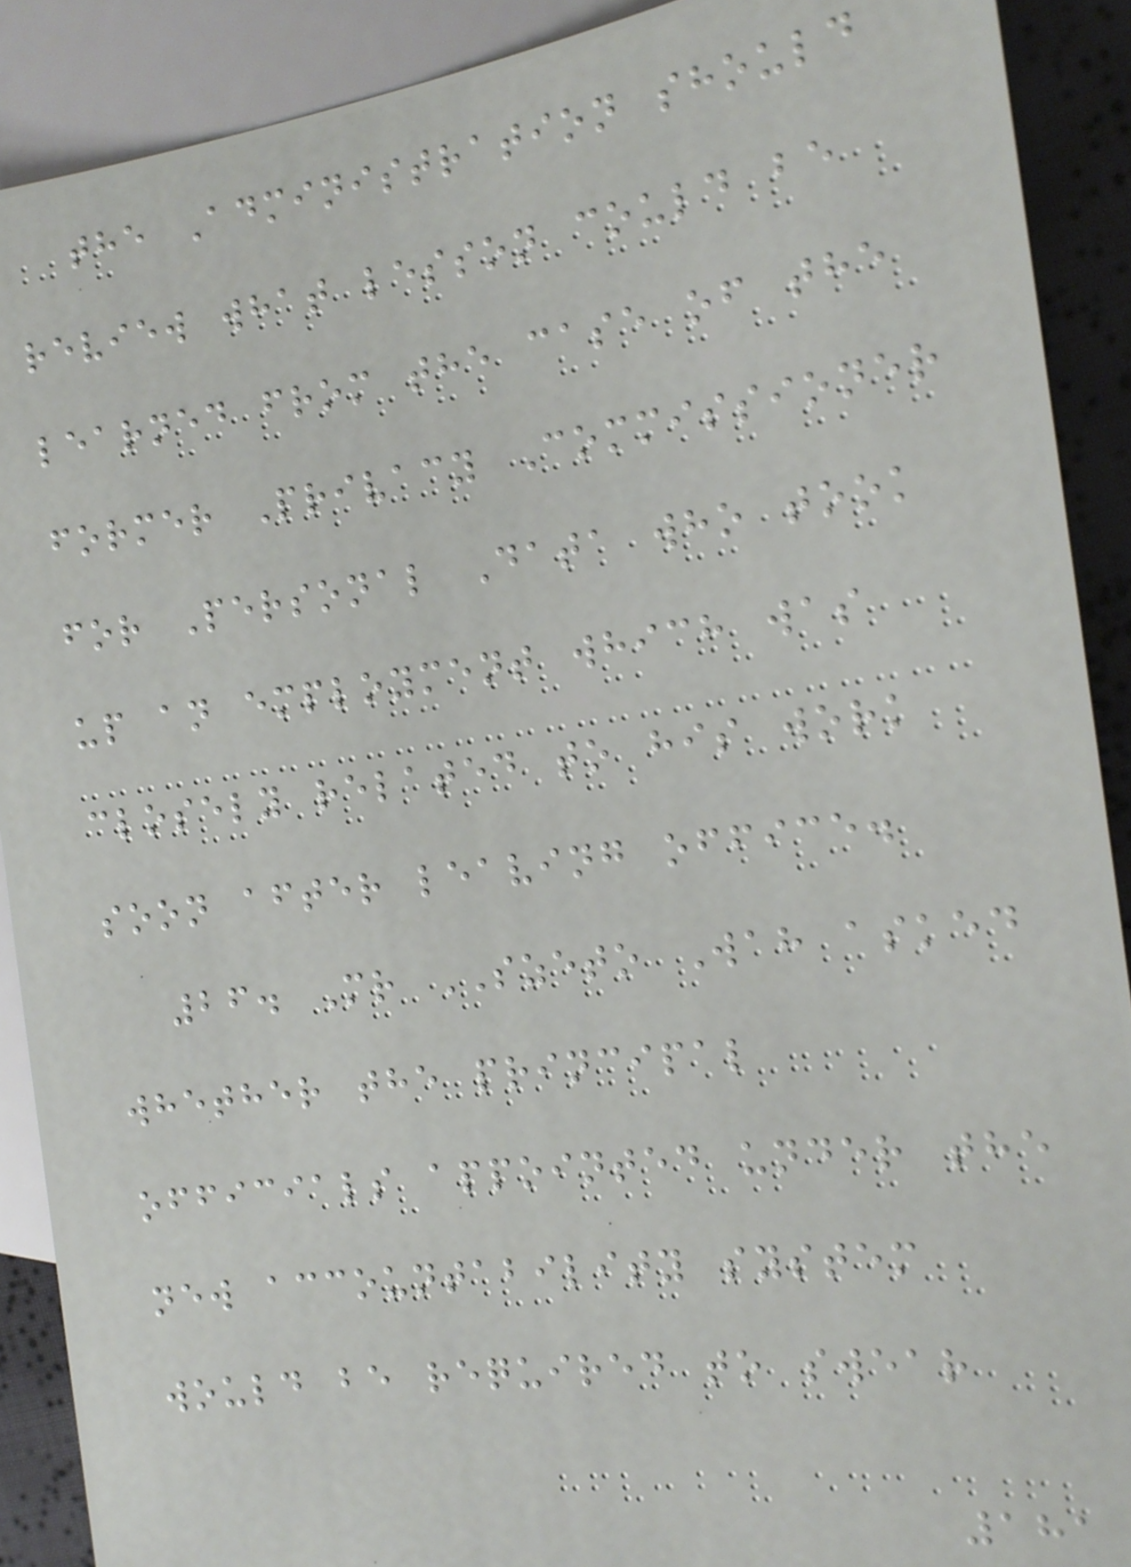the Administration should
review what lesson could be
learned from the case of the
former Privacy Commissioner
for Personal Data who took
up an employment which was
closely related to his work
soon after leaving office.
26. Mr SZETO Wah asked
whether the principal
officials appointed under the
new accountability system
would be required to swear
181
